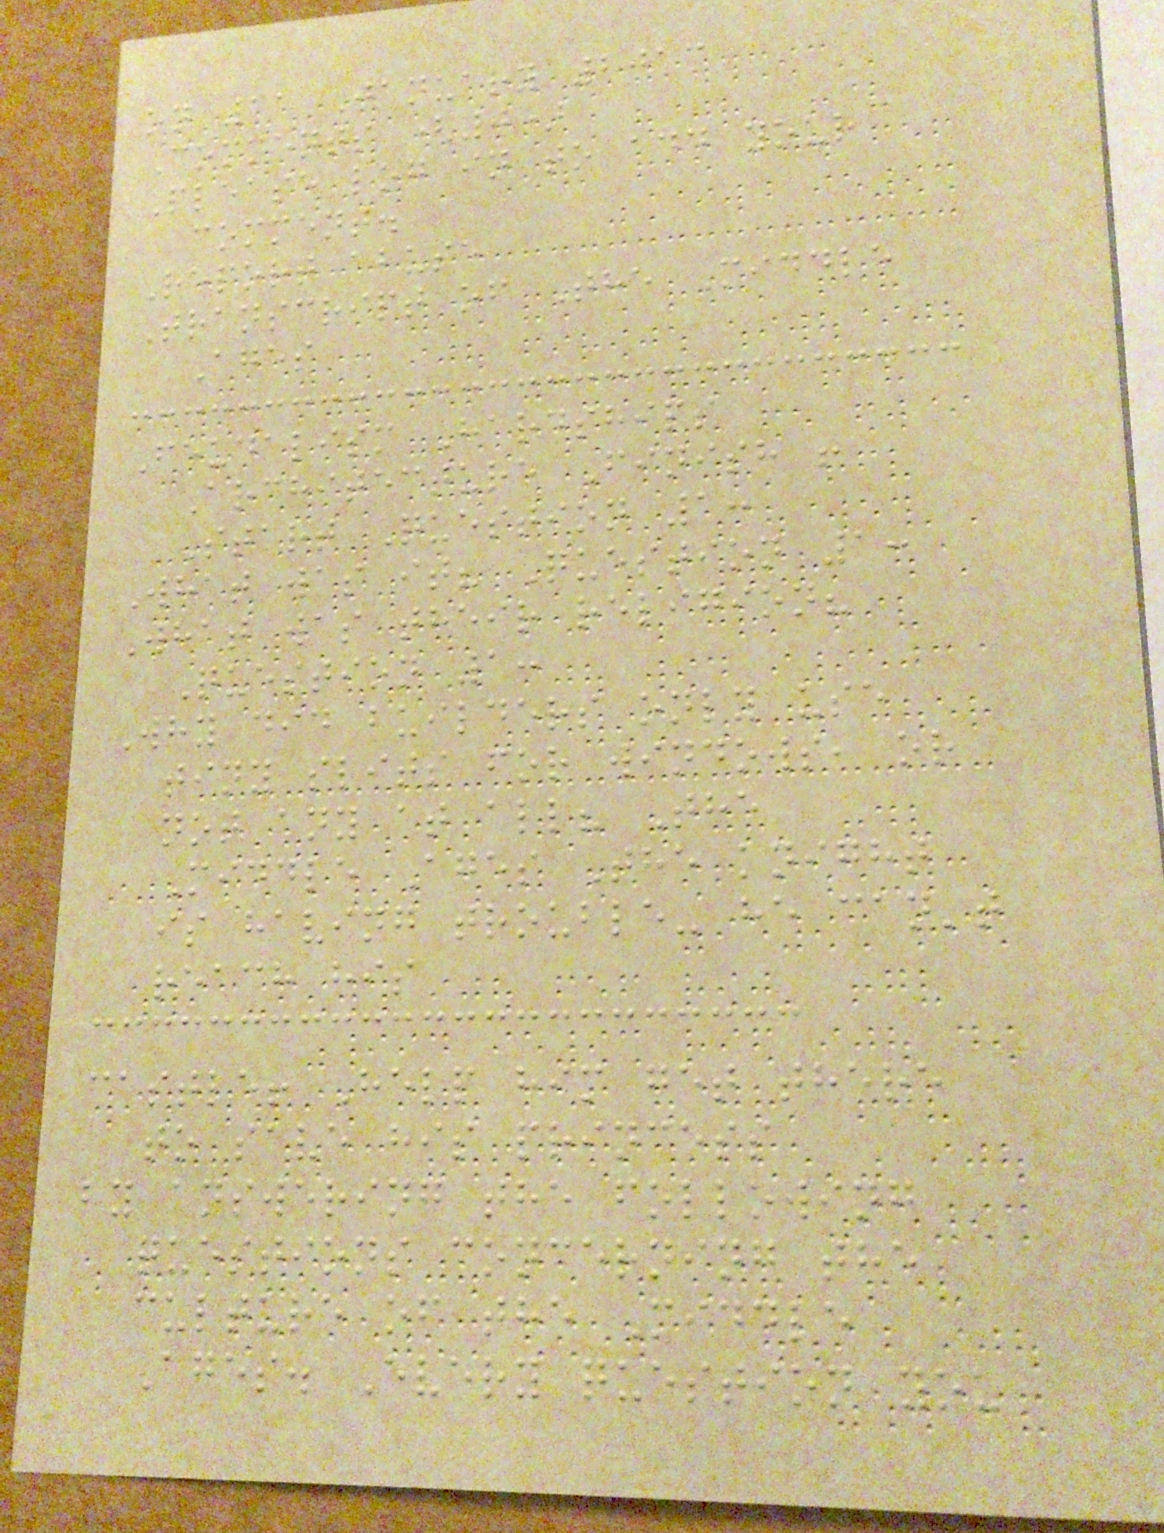on 11 January 2013
Comments (0)
Please log in to add your
comment.
Report abuse
Transcript of The Middle
Ages
Feudalism Hardships
Architecture Finish !
Start Question 1:
What was it? Question 1:
What was their religion?
Question 1:
Why did builders only use
tiny slits for windows, or
not any at all? The
Middle Ages The knight
is having trouble- he can't
reach his
castle! Help him get there
to save his princess
by answering the following
questions concerning the
culture of the Middle
Ages. Every question you
